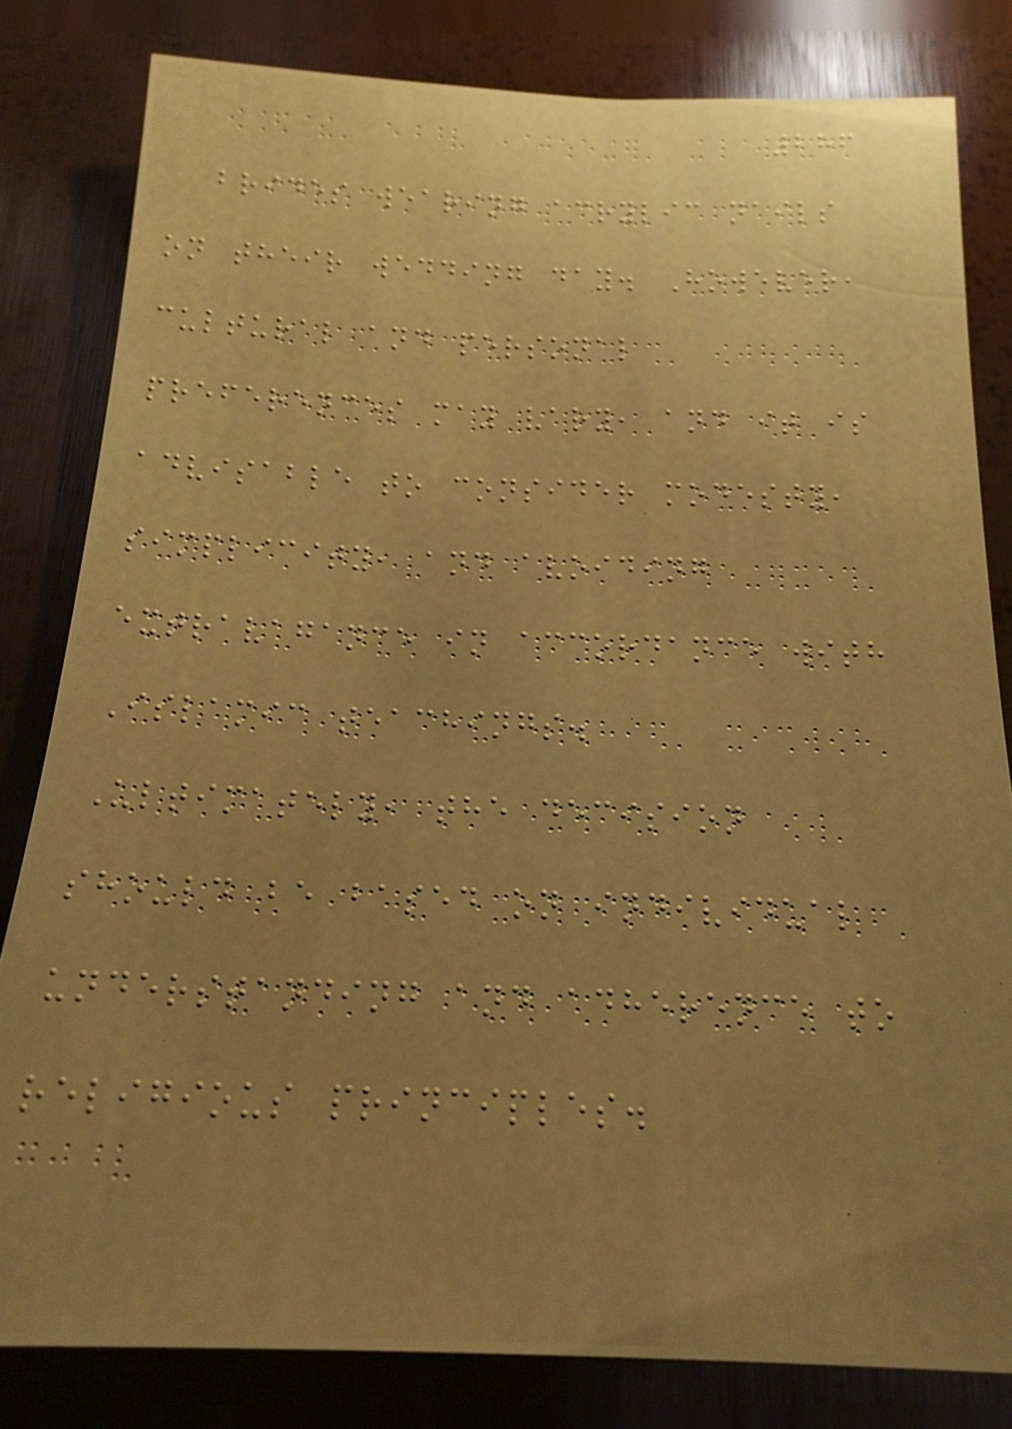286
brides wearing acrylic nails
on their wedding day. However,
cultural and personal
preferences may vary, and it is
advisable to consider modesty,
simplicity, and avoiding
extravagance in accordance with
Islamic teachings.
Ultimately, the decision
should be based on individual
understanding and adherence to
religious principles.
